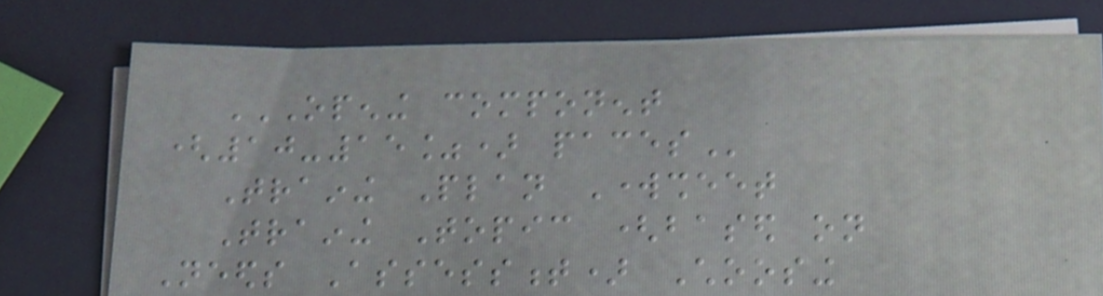OPENING COMPONENT
(10-15%) PACES
Training Plan Worksheet
Training Topic (based on
Needs Assessment) Choosing
